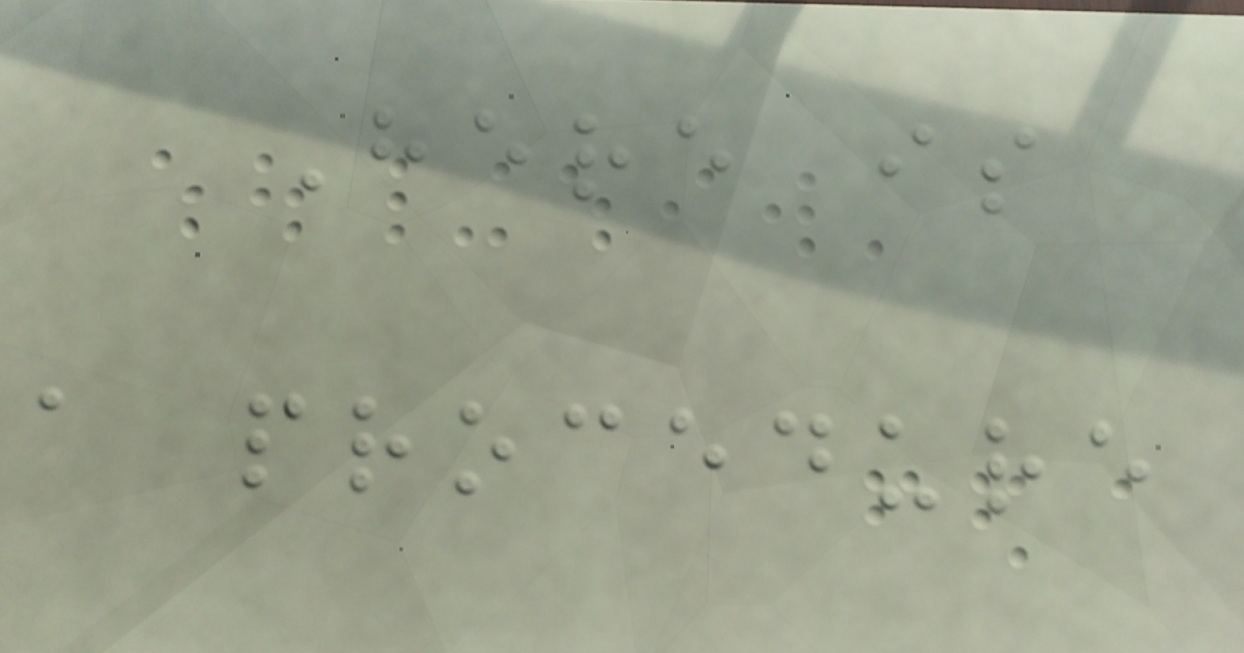Here is
a procedure
